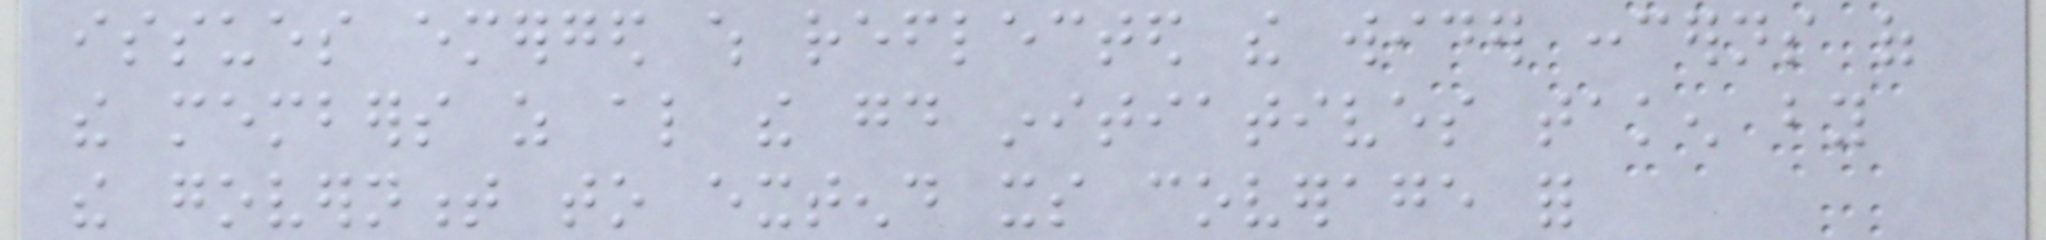issues emerged which reflected the wider concerns of
the members as also the good initiatives taken by
the government to extend its coverage for
